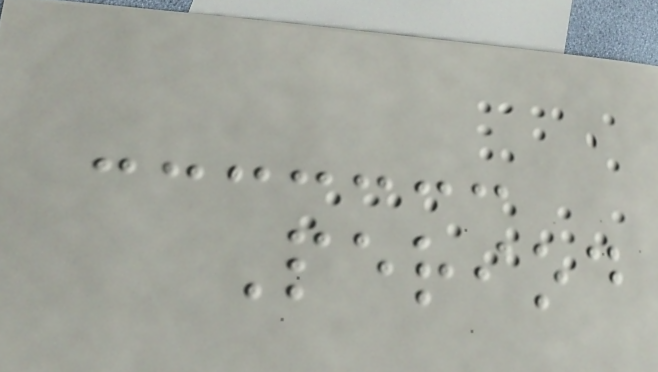Period
